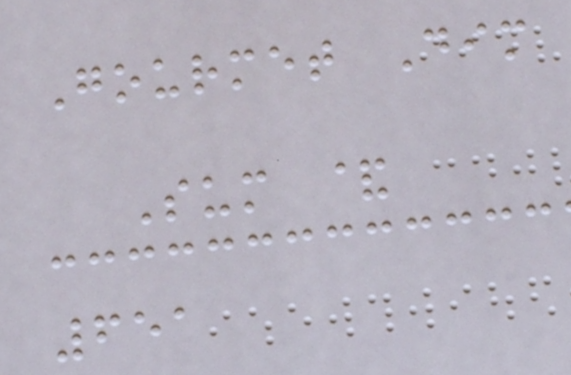Gourmet Dim
Sum &
651
